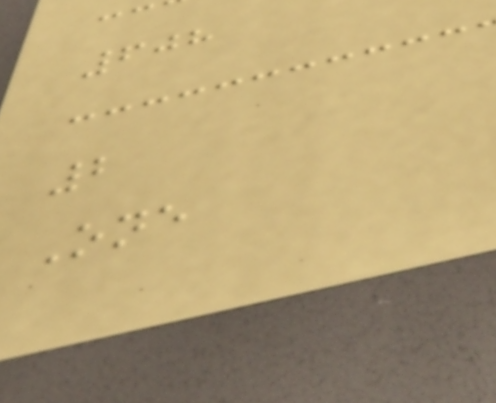608
2
One
